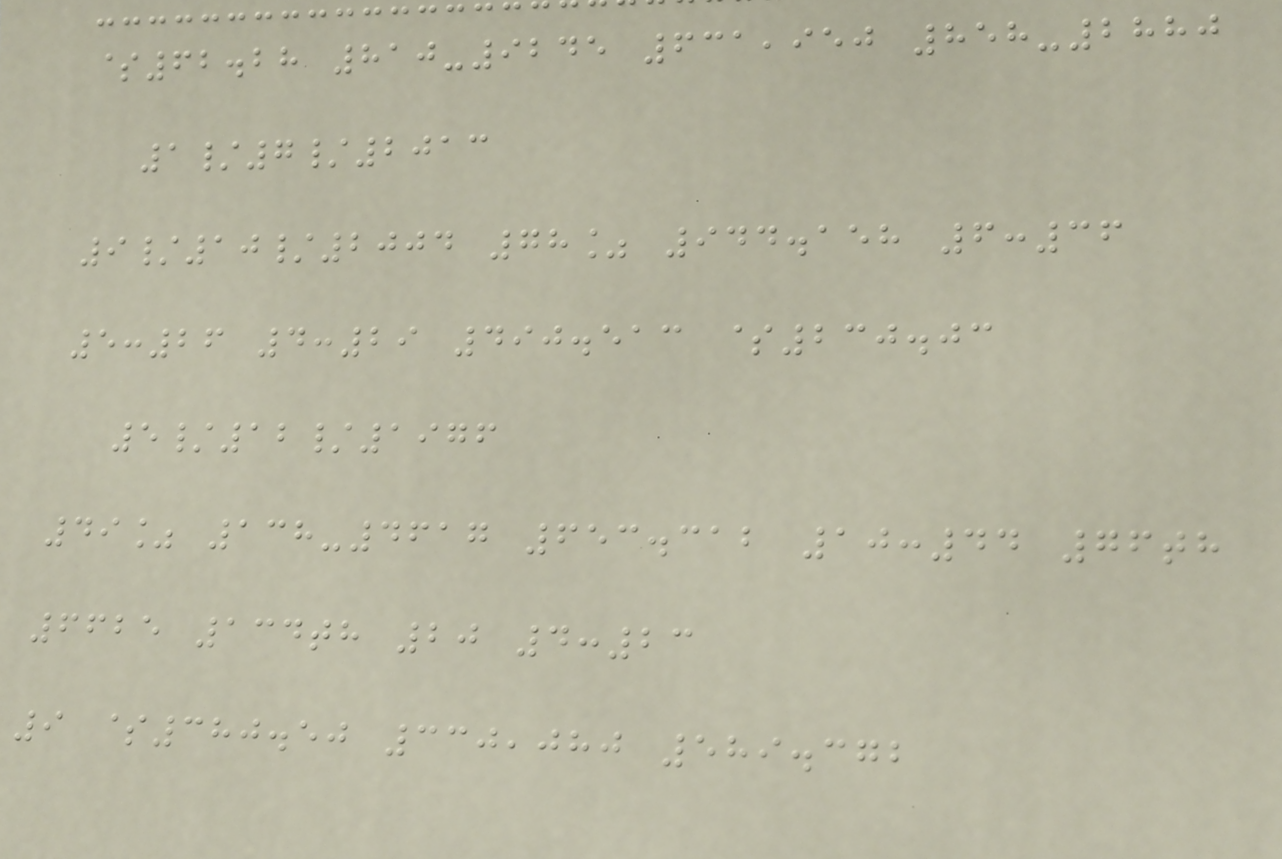$62.28 810-9245 631,950 858-2880
1/7/2013
9/10/2004 78% 944.158 6:36
5:26 4:29 490.513 $230.03
5/12/1976
49% 138-4617 653.312 10:44 76th
6625 134th 20 4:23
9 $380.50 330,080 589.372
